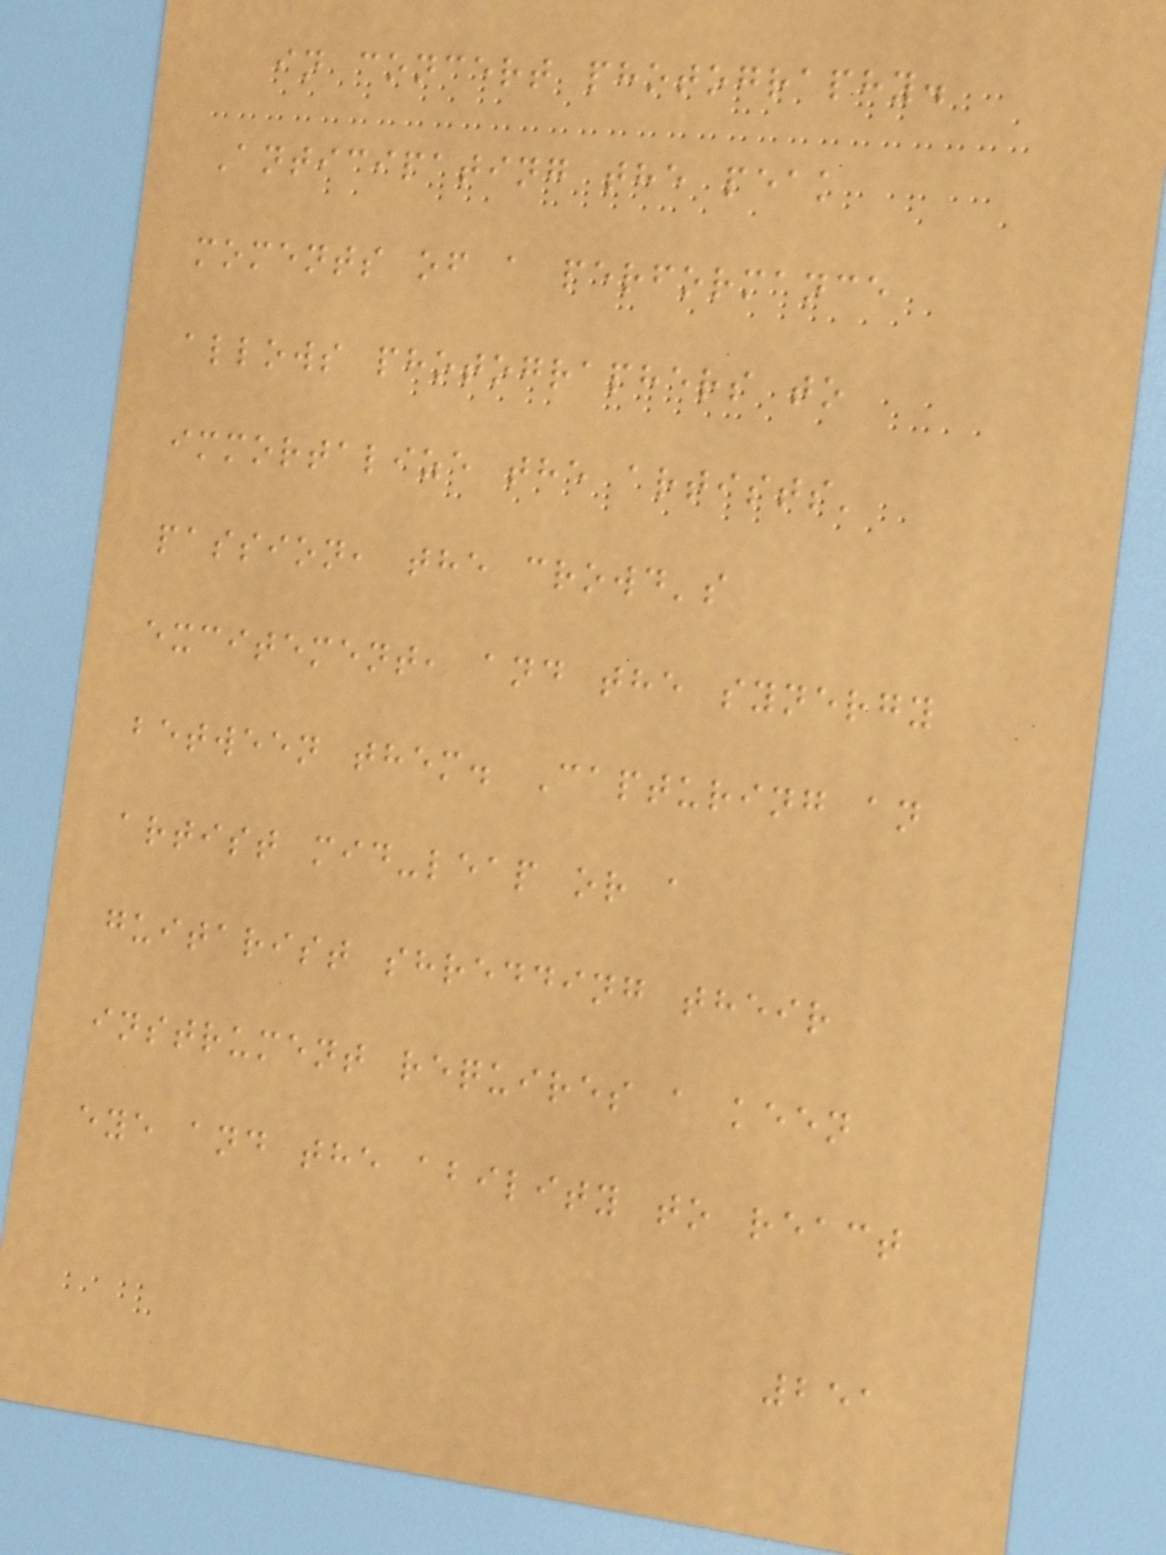in concert photography.
Anticipating the peak
moments of a performance
allows photographers to
immortalize the artists'
passion, the crowd's
excitement, and the synergy
between them. Capturing an
artist mid-leap or a
guitarist shredding their
instrument requires a keen
eye and the ability to react
251
